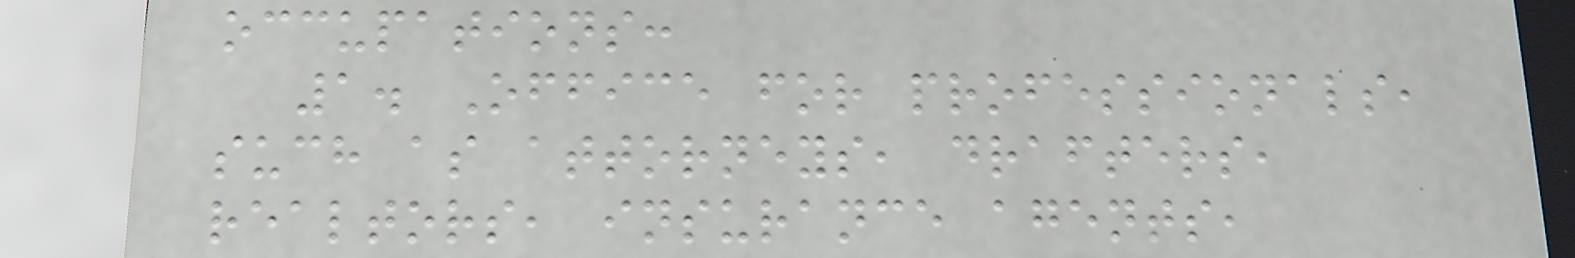occupations:
1. Office for professionals,
such as attorneys, drafters,
realtors, insurance agents,
